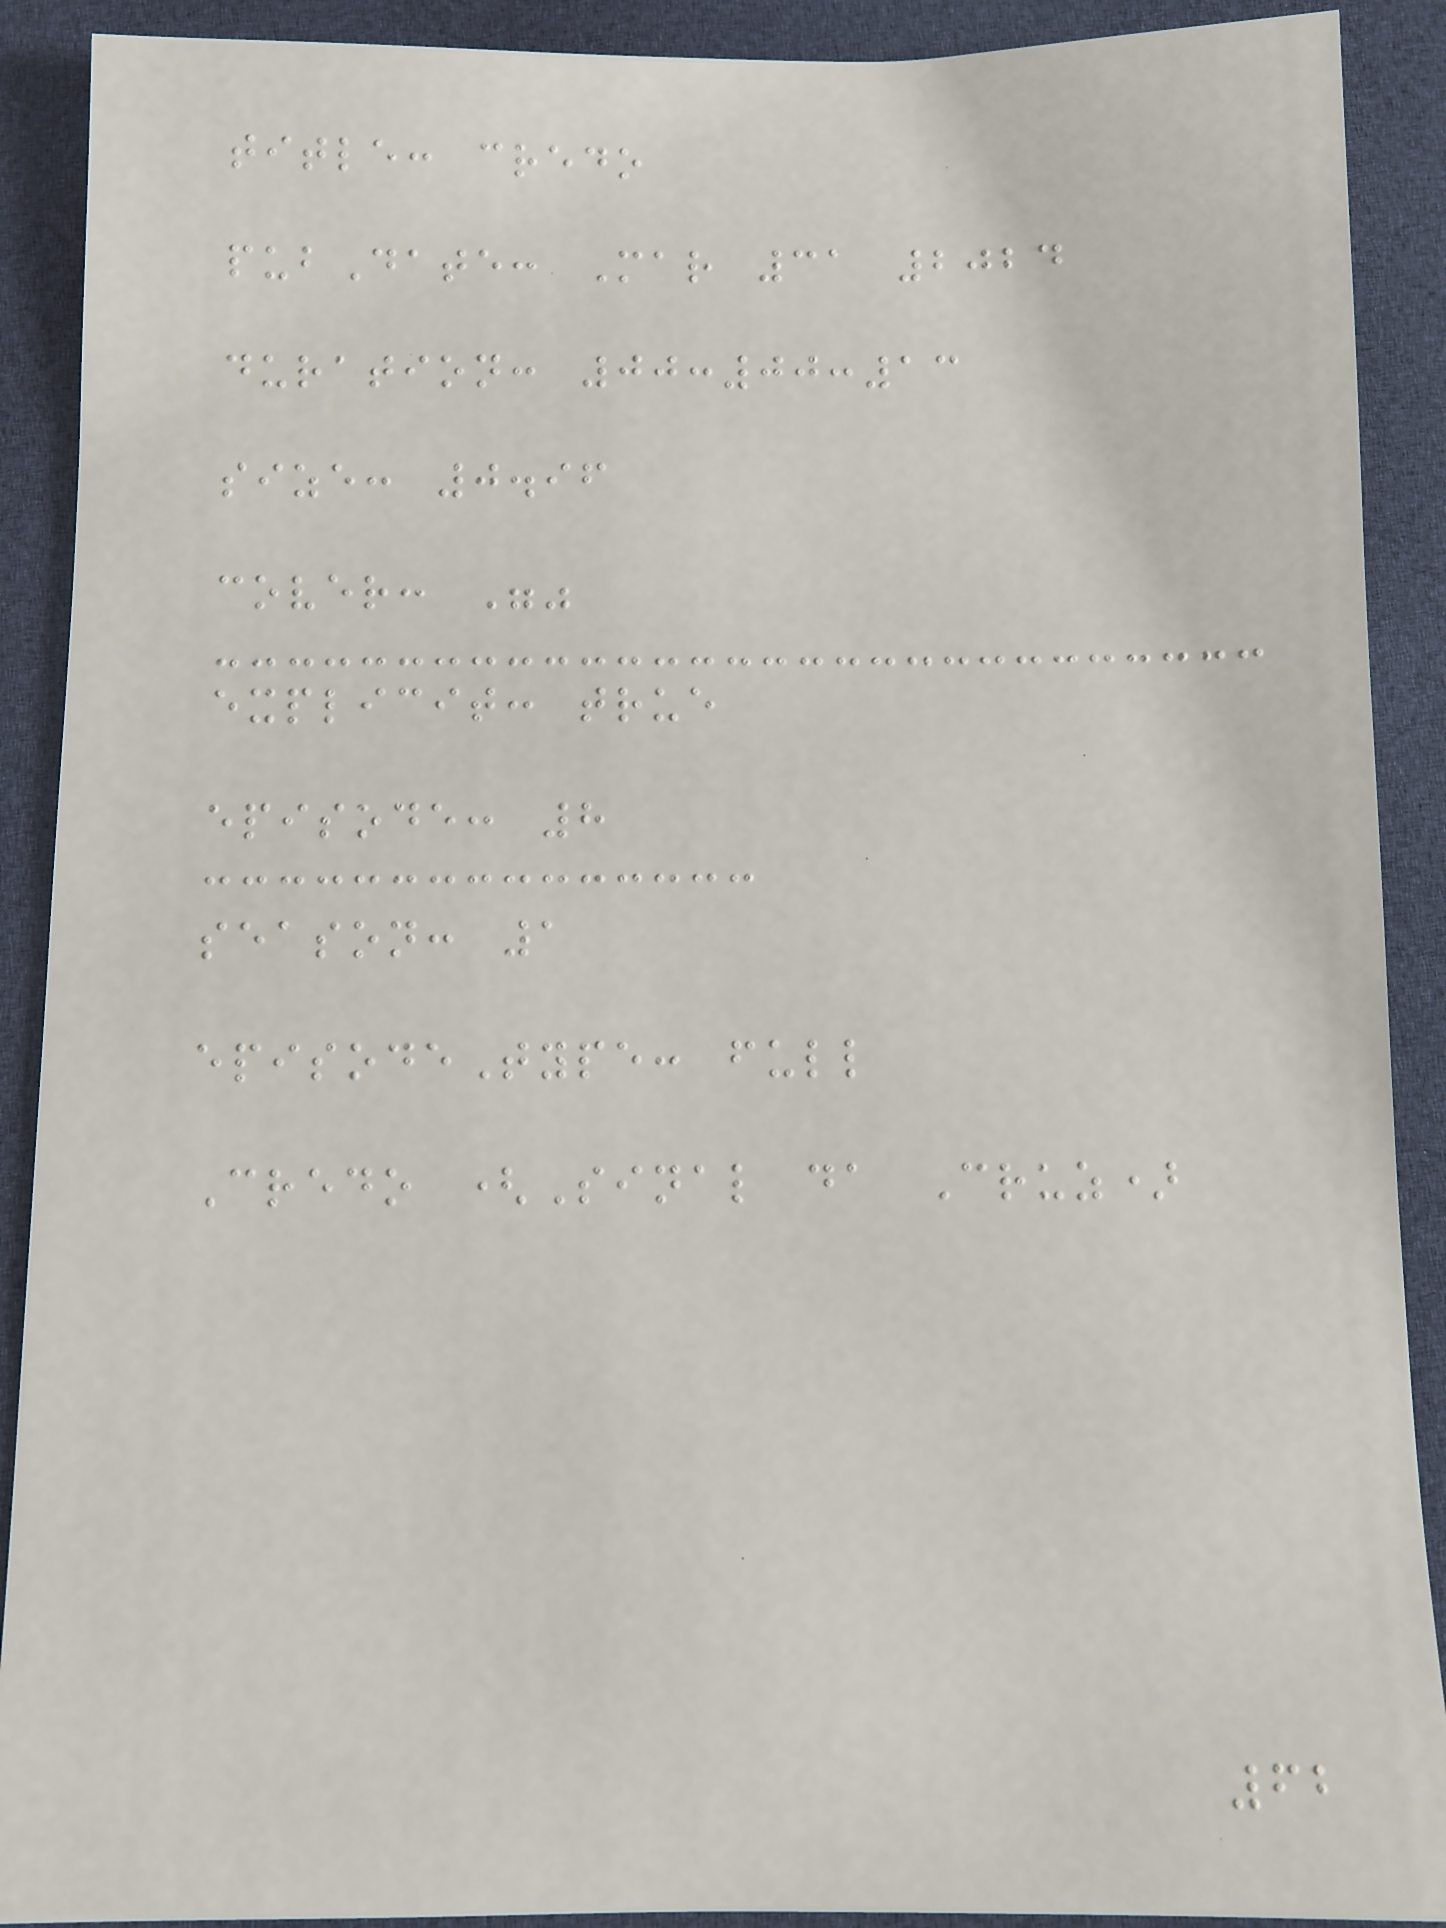title: credo
pubDate: Mar 31 2024
duration: 00:00:13
size: 0.96
cover: ""
explicit: true
episode: 8
season: 1
episodeType: full
Credo (Sinal da Cruz)
62
